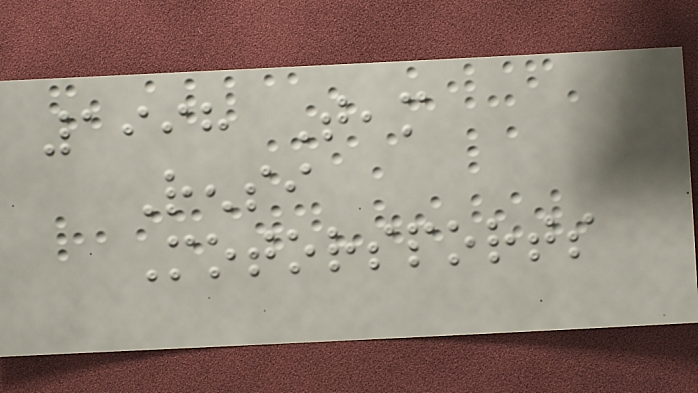1998 Team
Rensi
Motorsports
